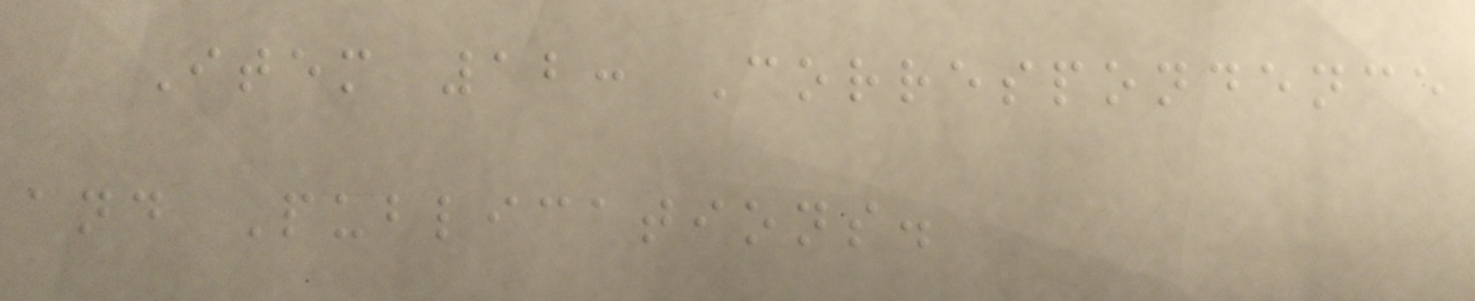Item 12: Correspondence
and Publications.
